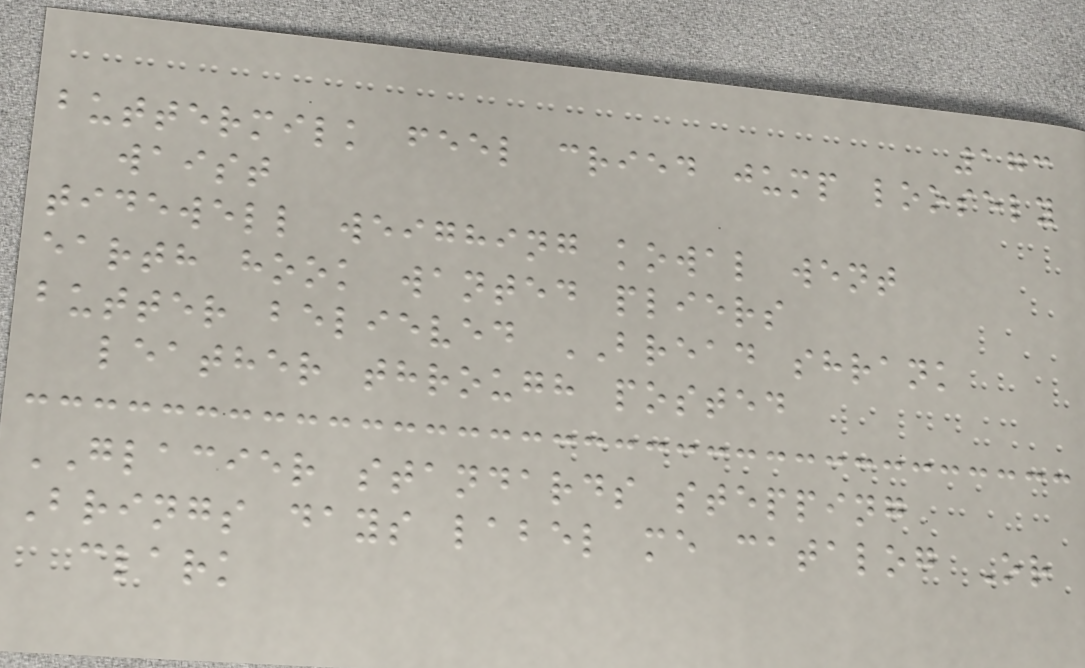173
buttermilk feel cried jump loosely
waist
tidewell weighing kowal went
earth hook wanted pliers
butter believed BREAD shrank
leather through posted
GLACIER standards stepping
Brings days label me catalog Or
clark
